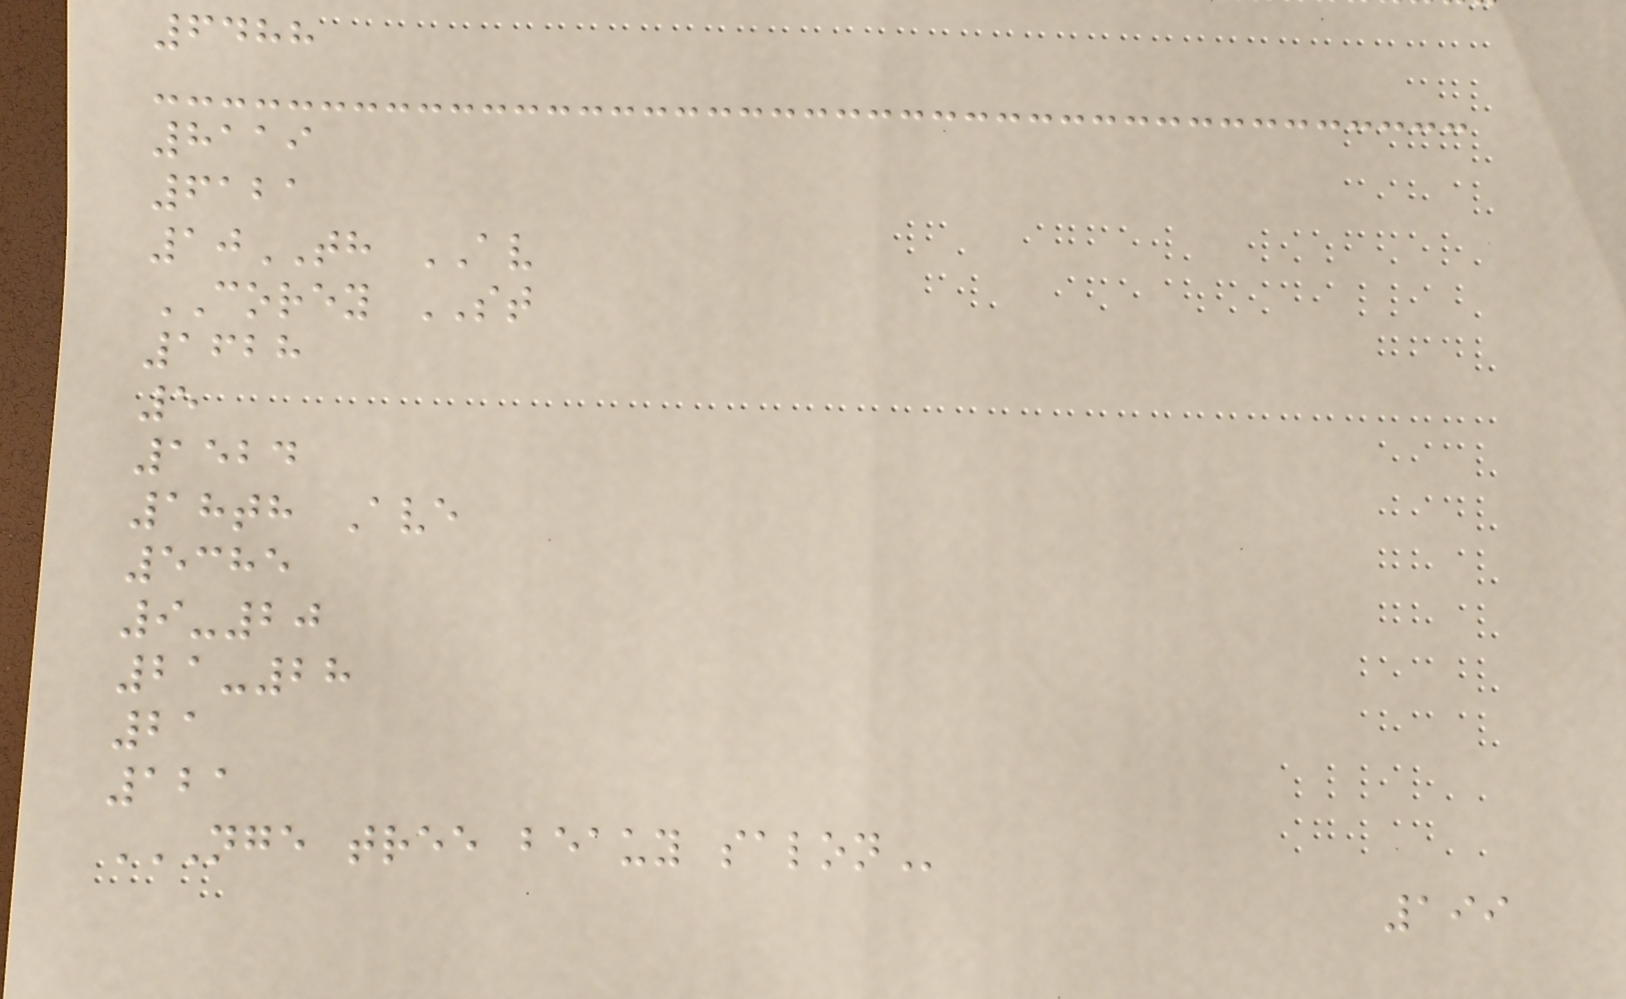6488
8119
6121
10TH AV
COREY ST
1628
5
1524
18th Ave
5385
9-20
21-28
21
121
NGE TREE BEAUY SALON
199
